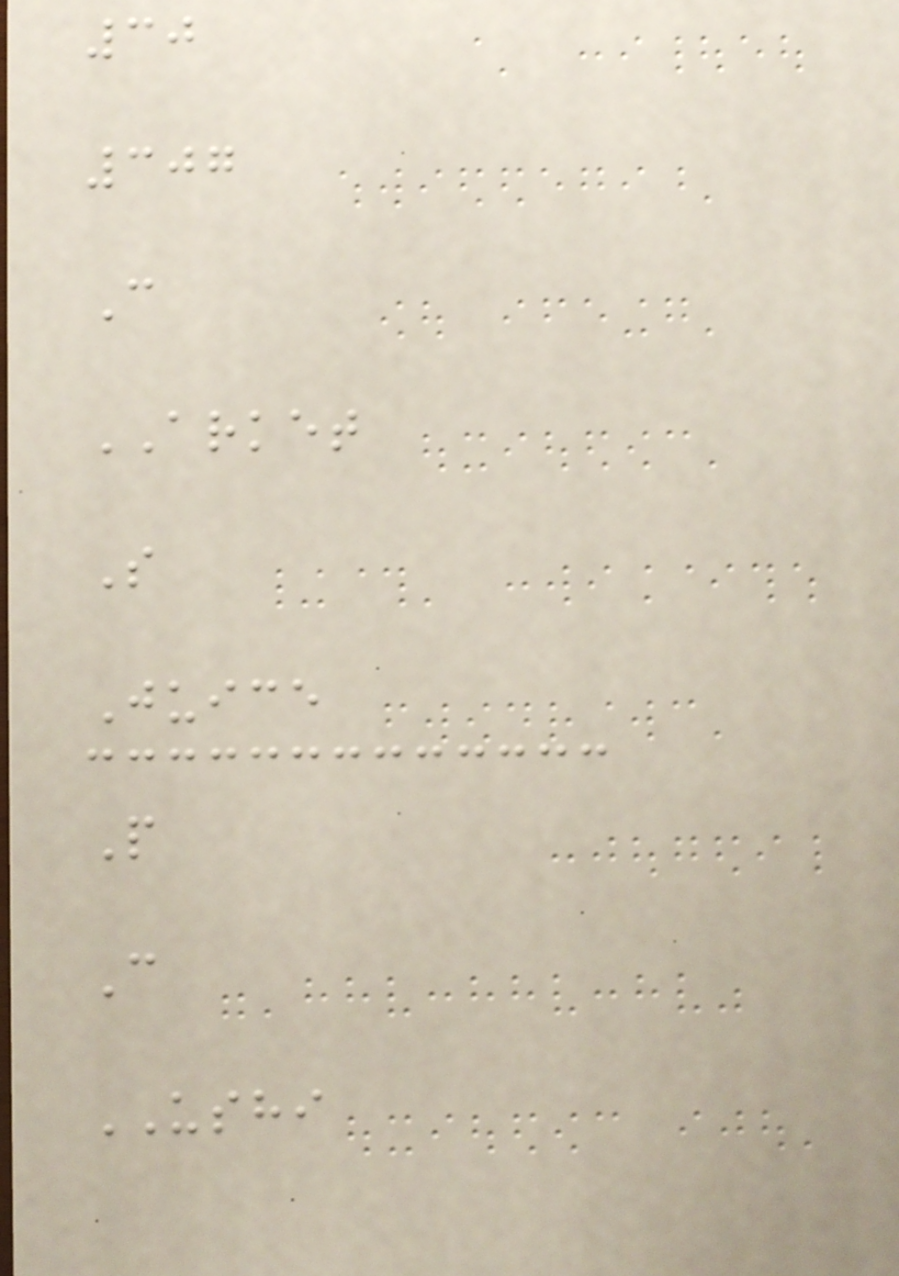30
307
C
ARKET
S
Juice
P
C
USHI
